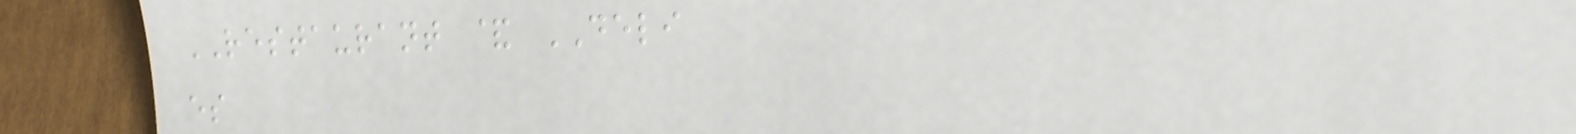RESTAURANT & DELI
es
